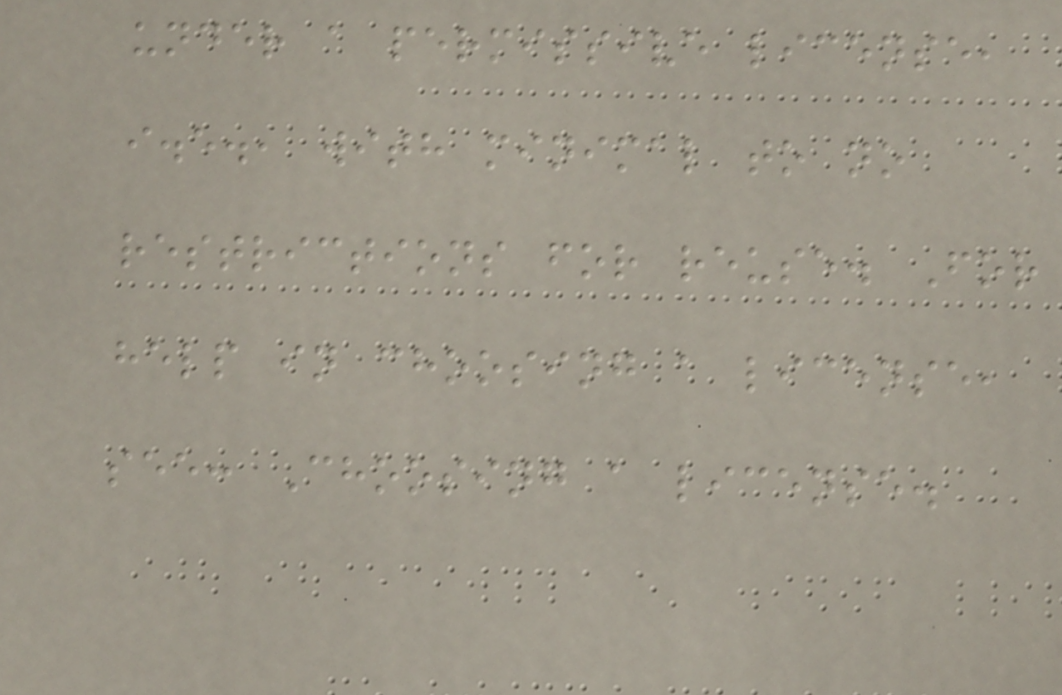under a permissive license,
i.e., with minimal to no
restrictions for reuse. For
help in choosing a license,
see: Choosing a license.
